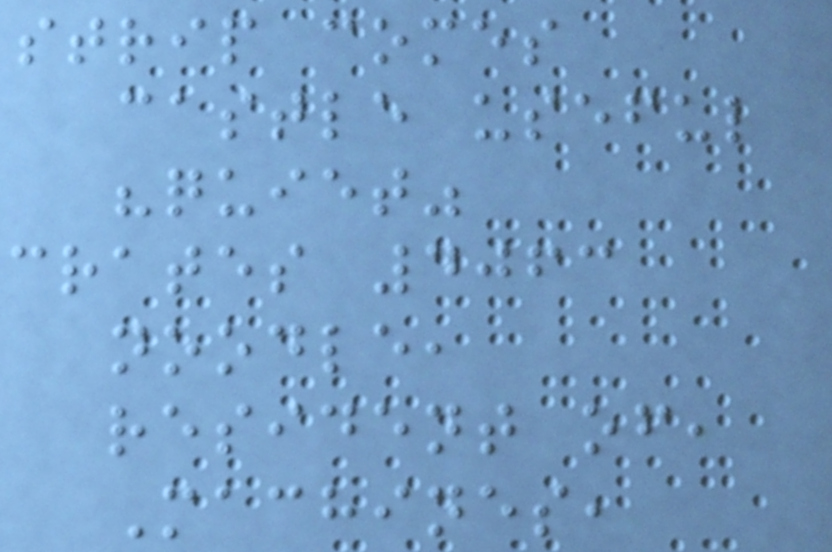strip comes
castle useful
"quiet"
crates 4063
noodle,
resident of,
Machines,
